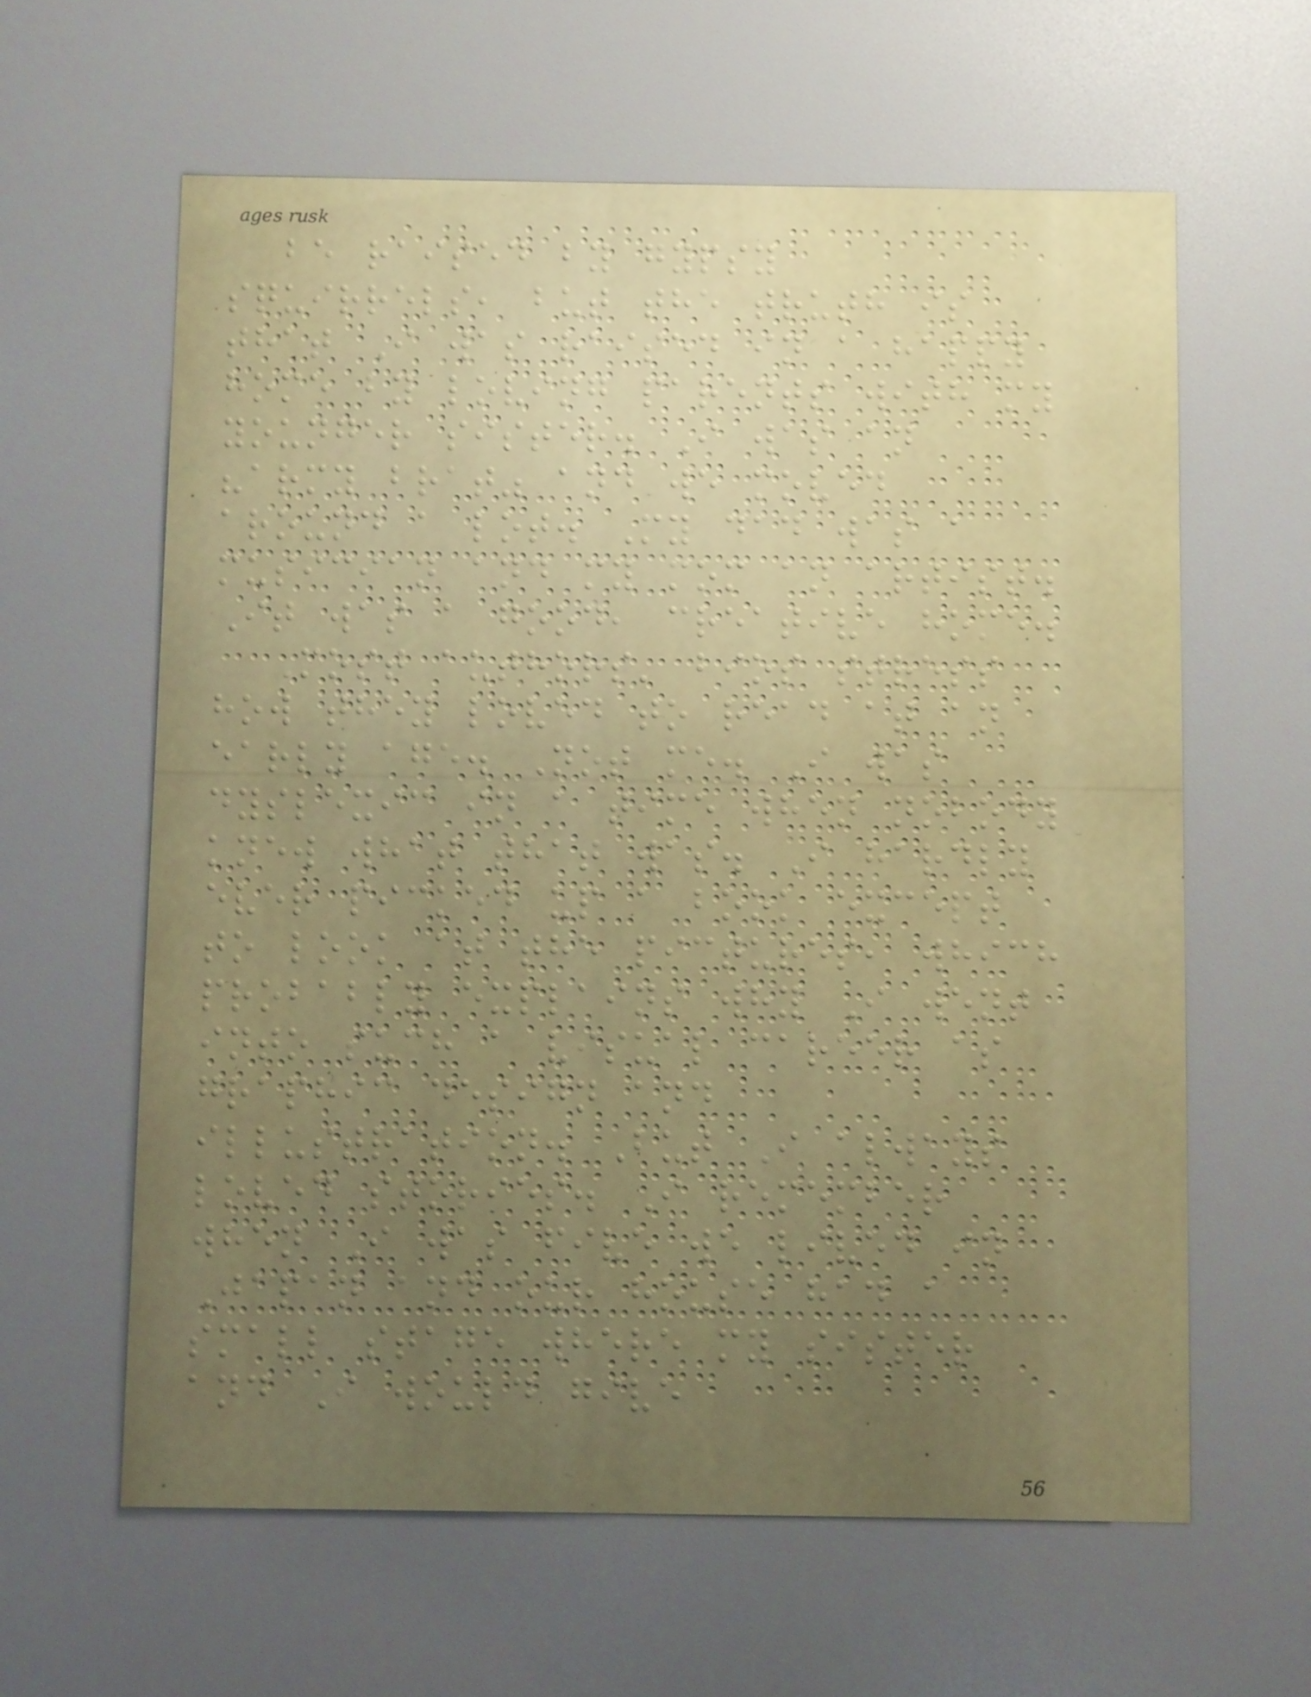be raised by gypsy
squirrels, but the truth is
that I was raised in a happy
home by loving parents with my
younger sister. I was an
"army brat" and we moved
around a lot. My dad was a
musician and my mom an artist.
It was a good, creative home.
Most authors' bios stress
how they loved to read at an
early age. Not me. I was
dyslexic in a time when nobody
knew what that was. I hardly
ever picked up a book except
to look at the pictures, which
probably explains why I went
into such a visual career as
graphic design and
illustration. But I always
loved stories. I remember
when I was five we lived in
Japan and our house had a
small stage where my sister
and I would give
